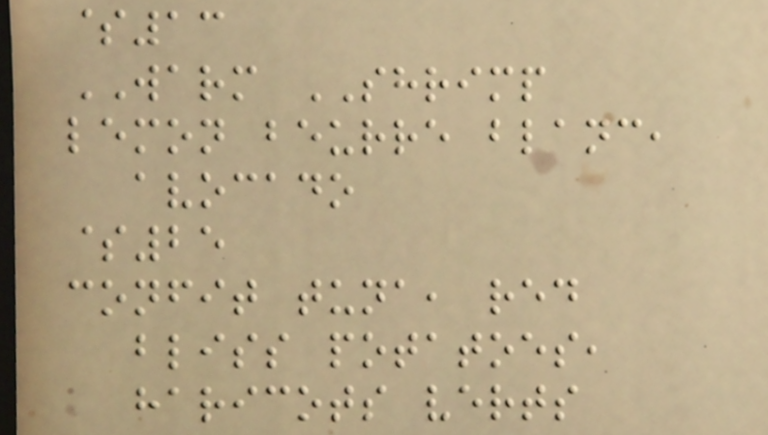$13
WARM SHRIMP
lemon beurre blanc,
avocado
$25
confit tuna, red
bliss potatoes,
haricots verts
